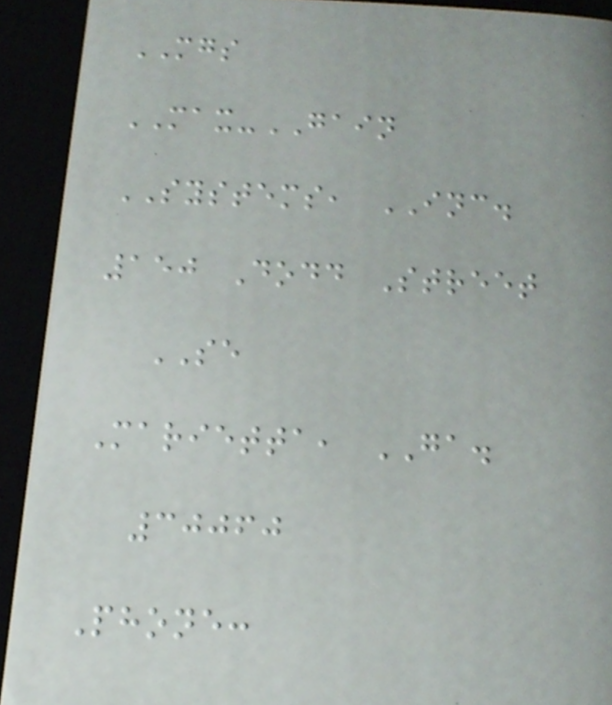MGS
MAX-GAIN
SYSTEMS, INC.
150 Dodd Street
SE
Marietta, GA.
30060
Phone:
